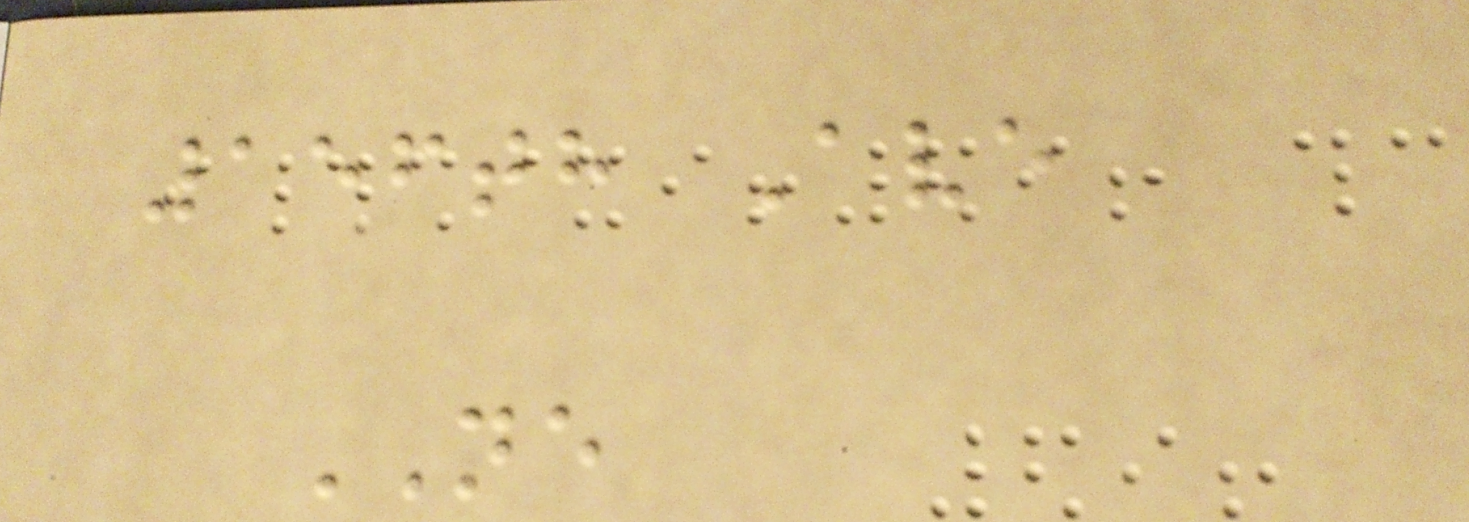156th Ave
NE
